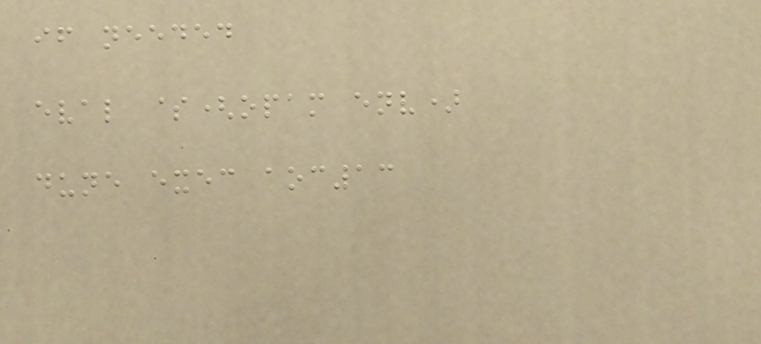if needed
eval $(opam env)
dune exec aoc13
